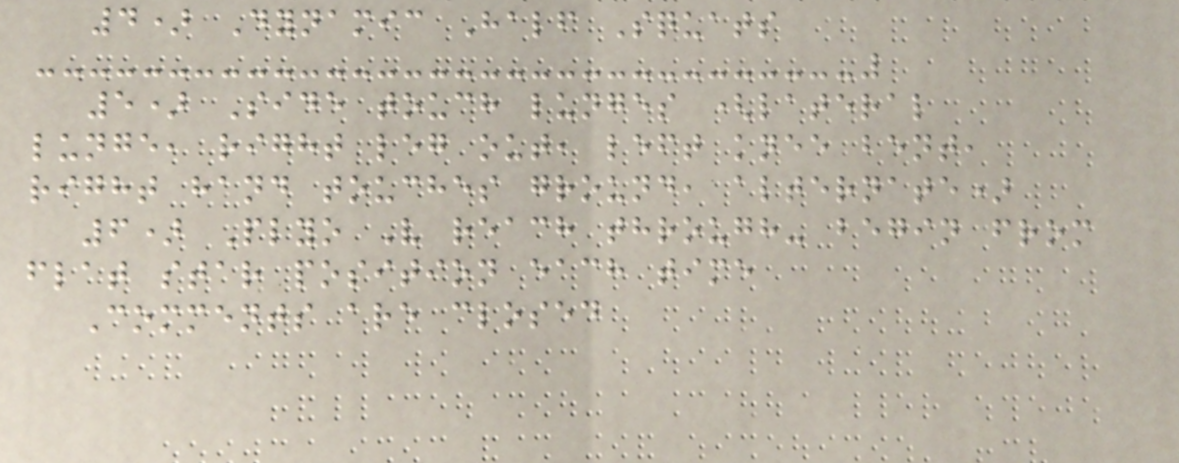4) Dynamic Half Squats
5) Side touch lunges (lateral
lunge, right leg out, left knee bent,
right hand touches ground, alternate)
6) Plyo V reach through- begin from
flat star position each time
Comments are closed
